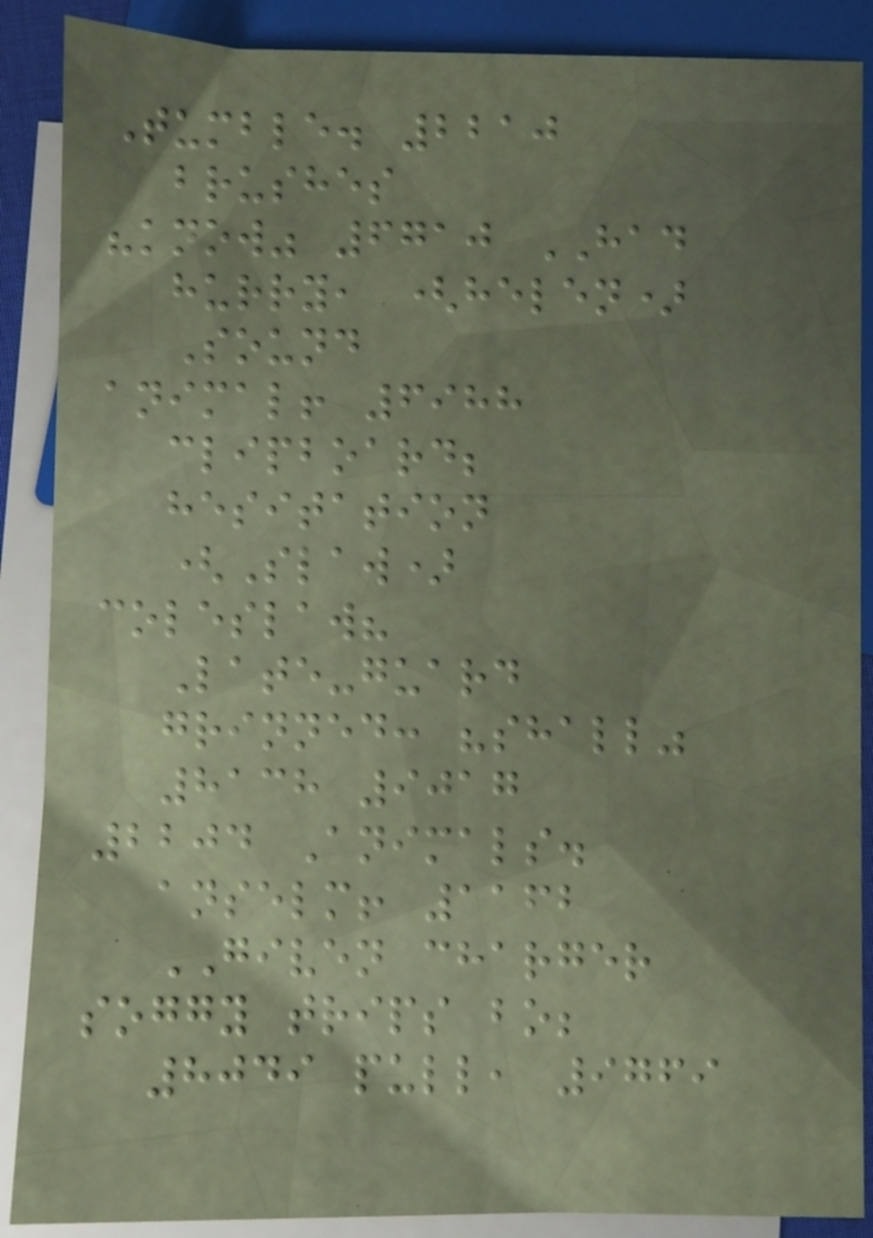Tumble. 2210
brushes
"know" 6710 HAD
hurry, (helen)
Sound
animal! 6988
clipboard;
hesitation
(Slaw)
coleslaw?
Late-guard
grinned: "shall"
8138 9017
2204 Animals.
anselm! 1162
GIVEN charger
soggy trips bo;
8049 pull, 9769
